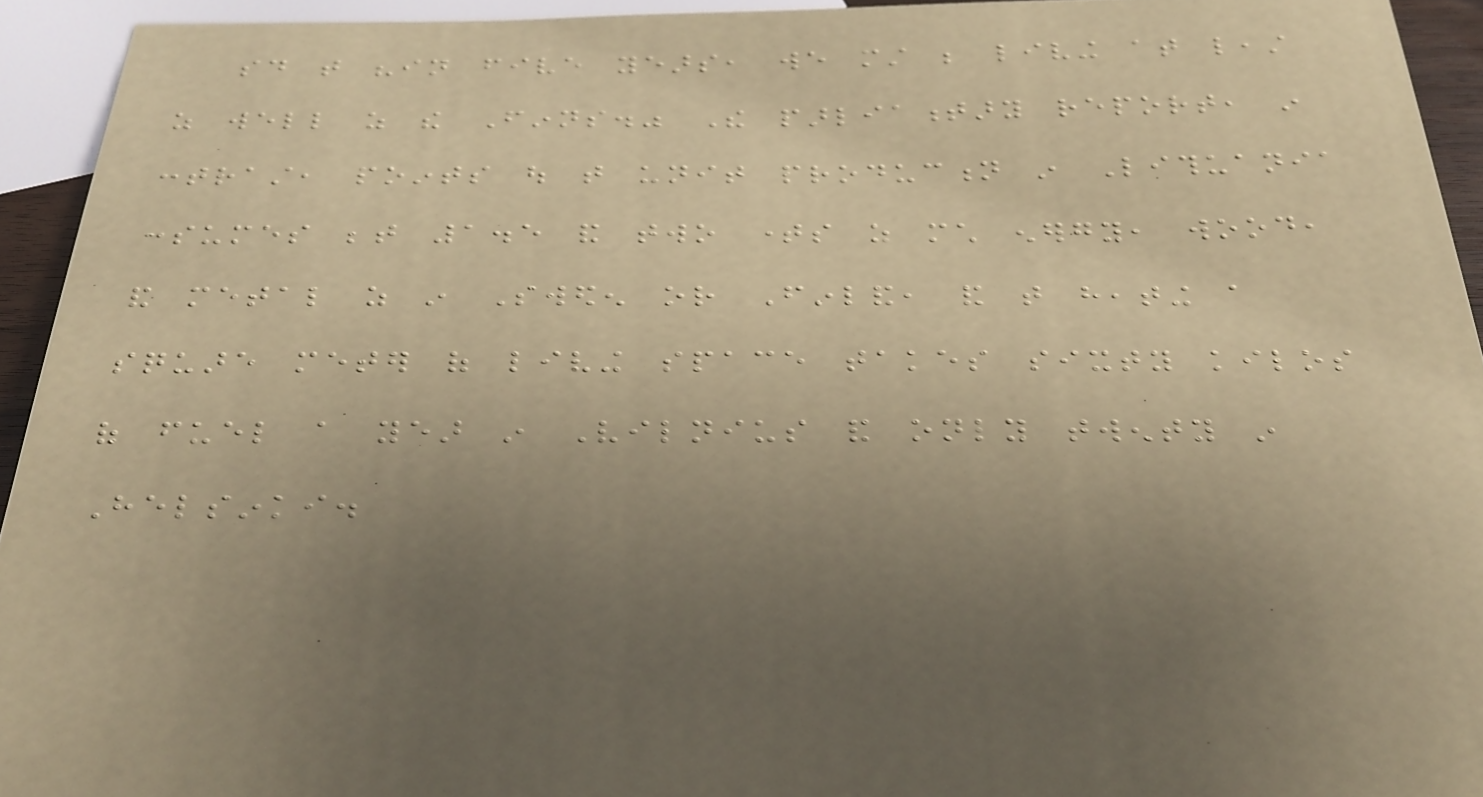said that "in five years, we must be living at least
as well as the Finns." The parliamentary report, in
contrast, points out that unit production in Lithuania
consumes between 1.5 and two times as much energy, wood,
and metal as in Sweden or Finland, and that heating a
square meter of living space takes sixty kilos
of fuel a year in Vilnius and only twenty in
Helsinki.
